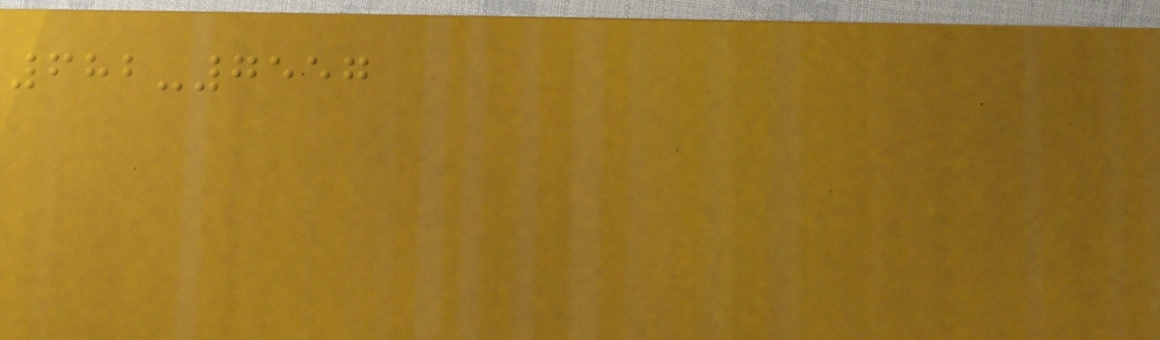682-7557
